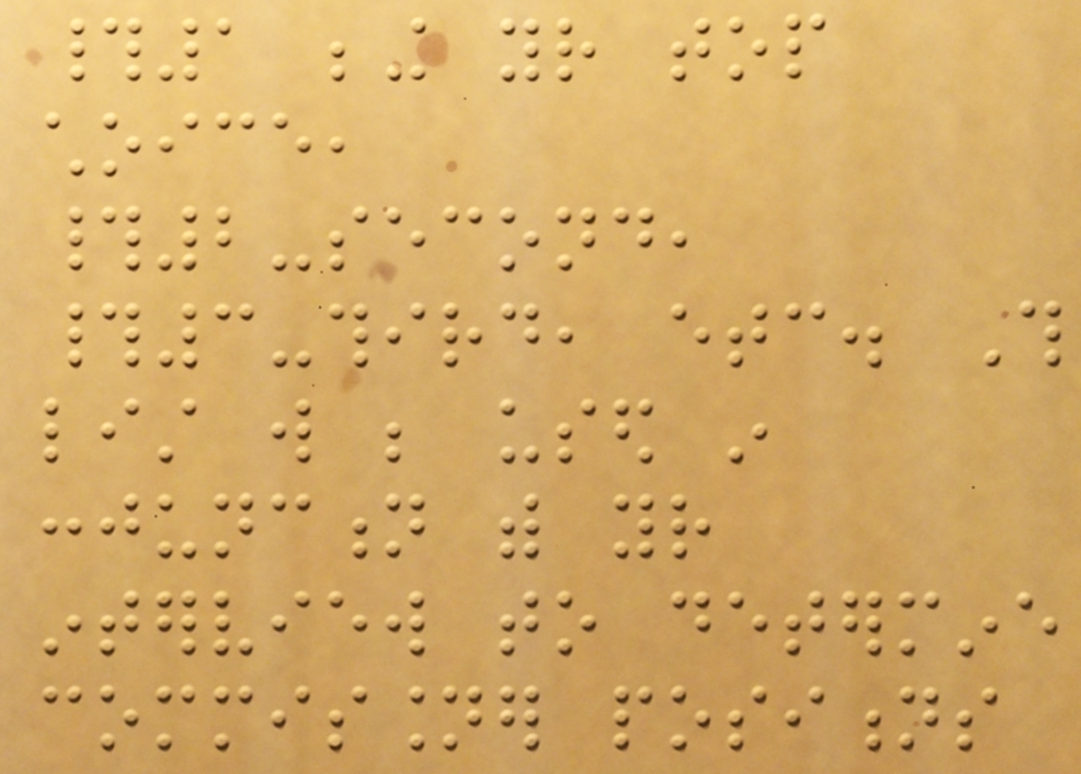#1 being your top
choice,
#2-second,
#3-third, etc. This
list will be used in
conjunction with your
interview to determine
commissioner positions
